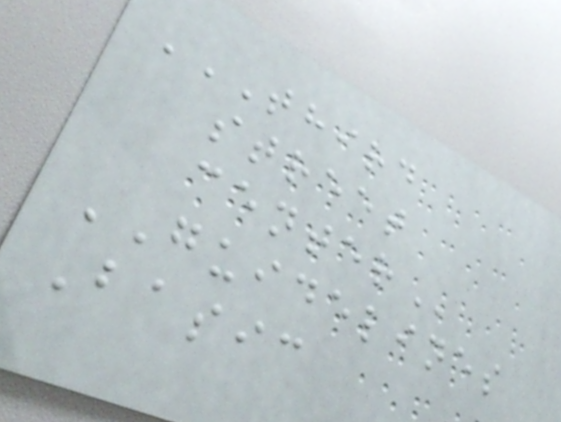THIRD
STREET
CENTER
GUIDELINES
Basic
